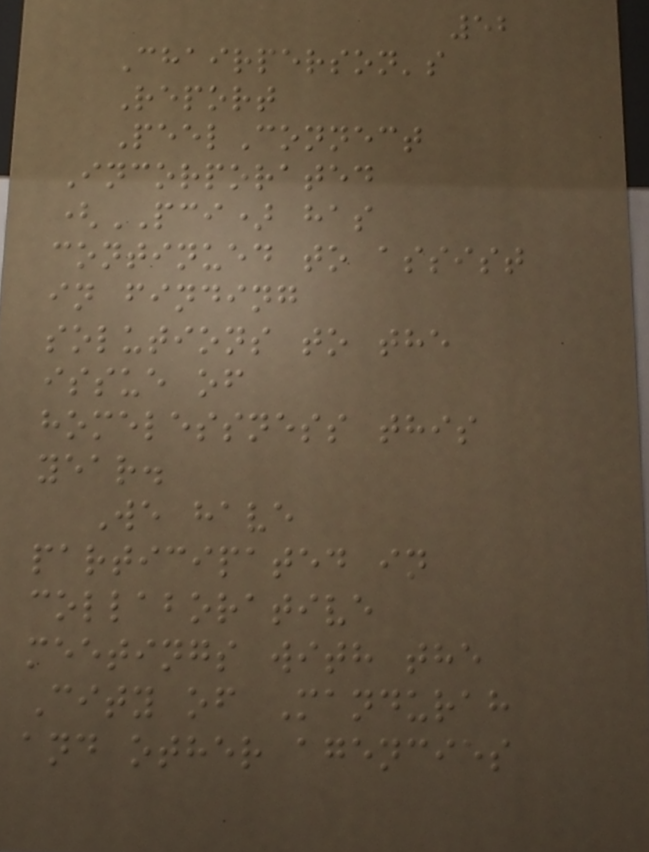52
Chairperson's
Report
PeelConnect
Incorporated
(PCI) has
continued to assist
in finding
solutions to the
issue of
homelessness this
year.
We have
participated in
collaborative
meetings with the
City of Mandurah
and other agencies
